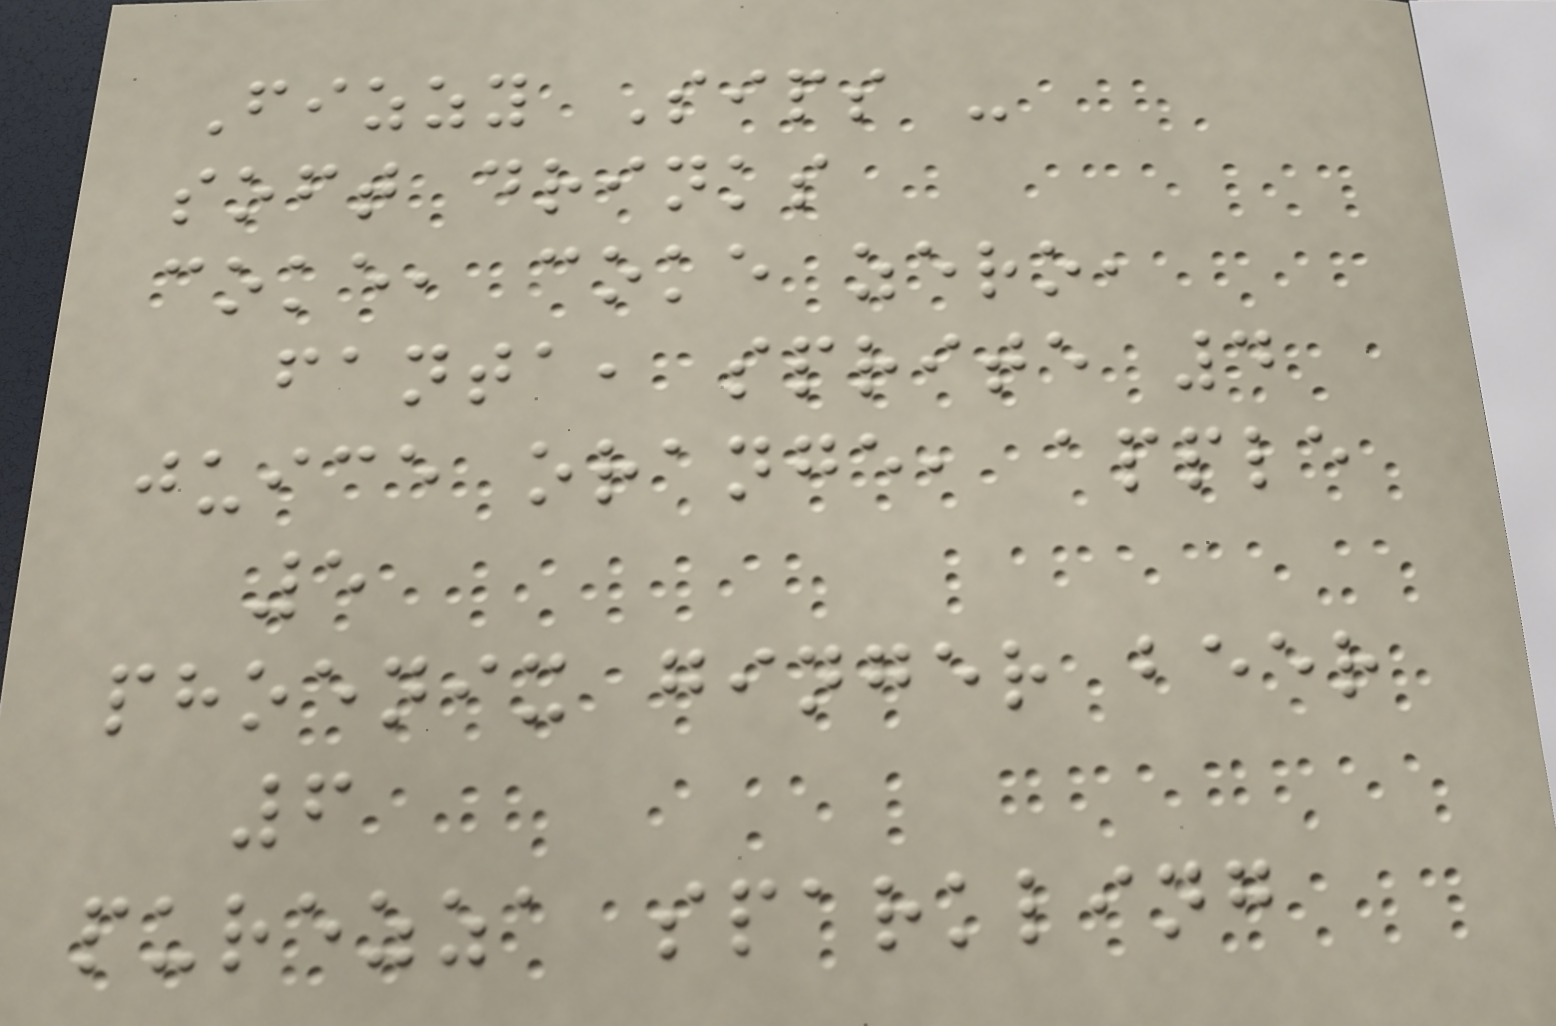Fizzy Sips -
soft drinks
coke, coke zero,
fanta, sprite 4
juice orange, apple
5
phoenix ginger beer
6
purezza sparkling
